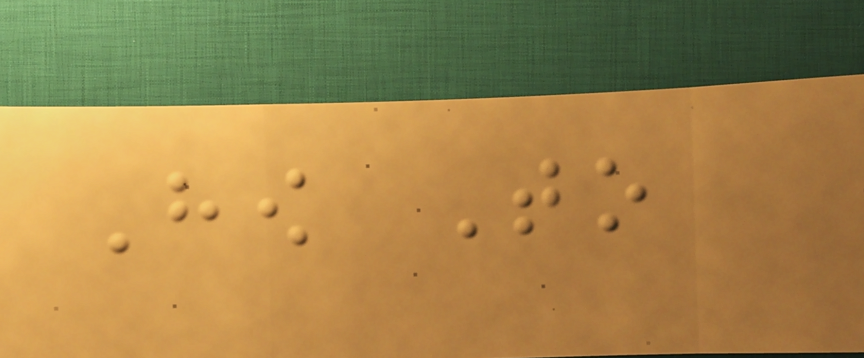How To
